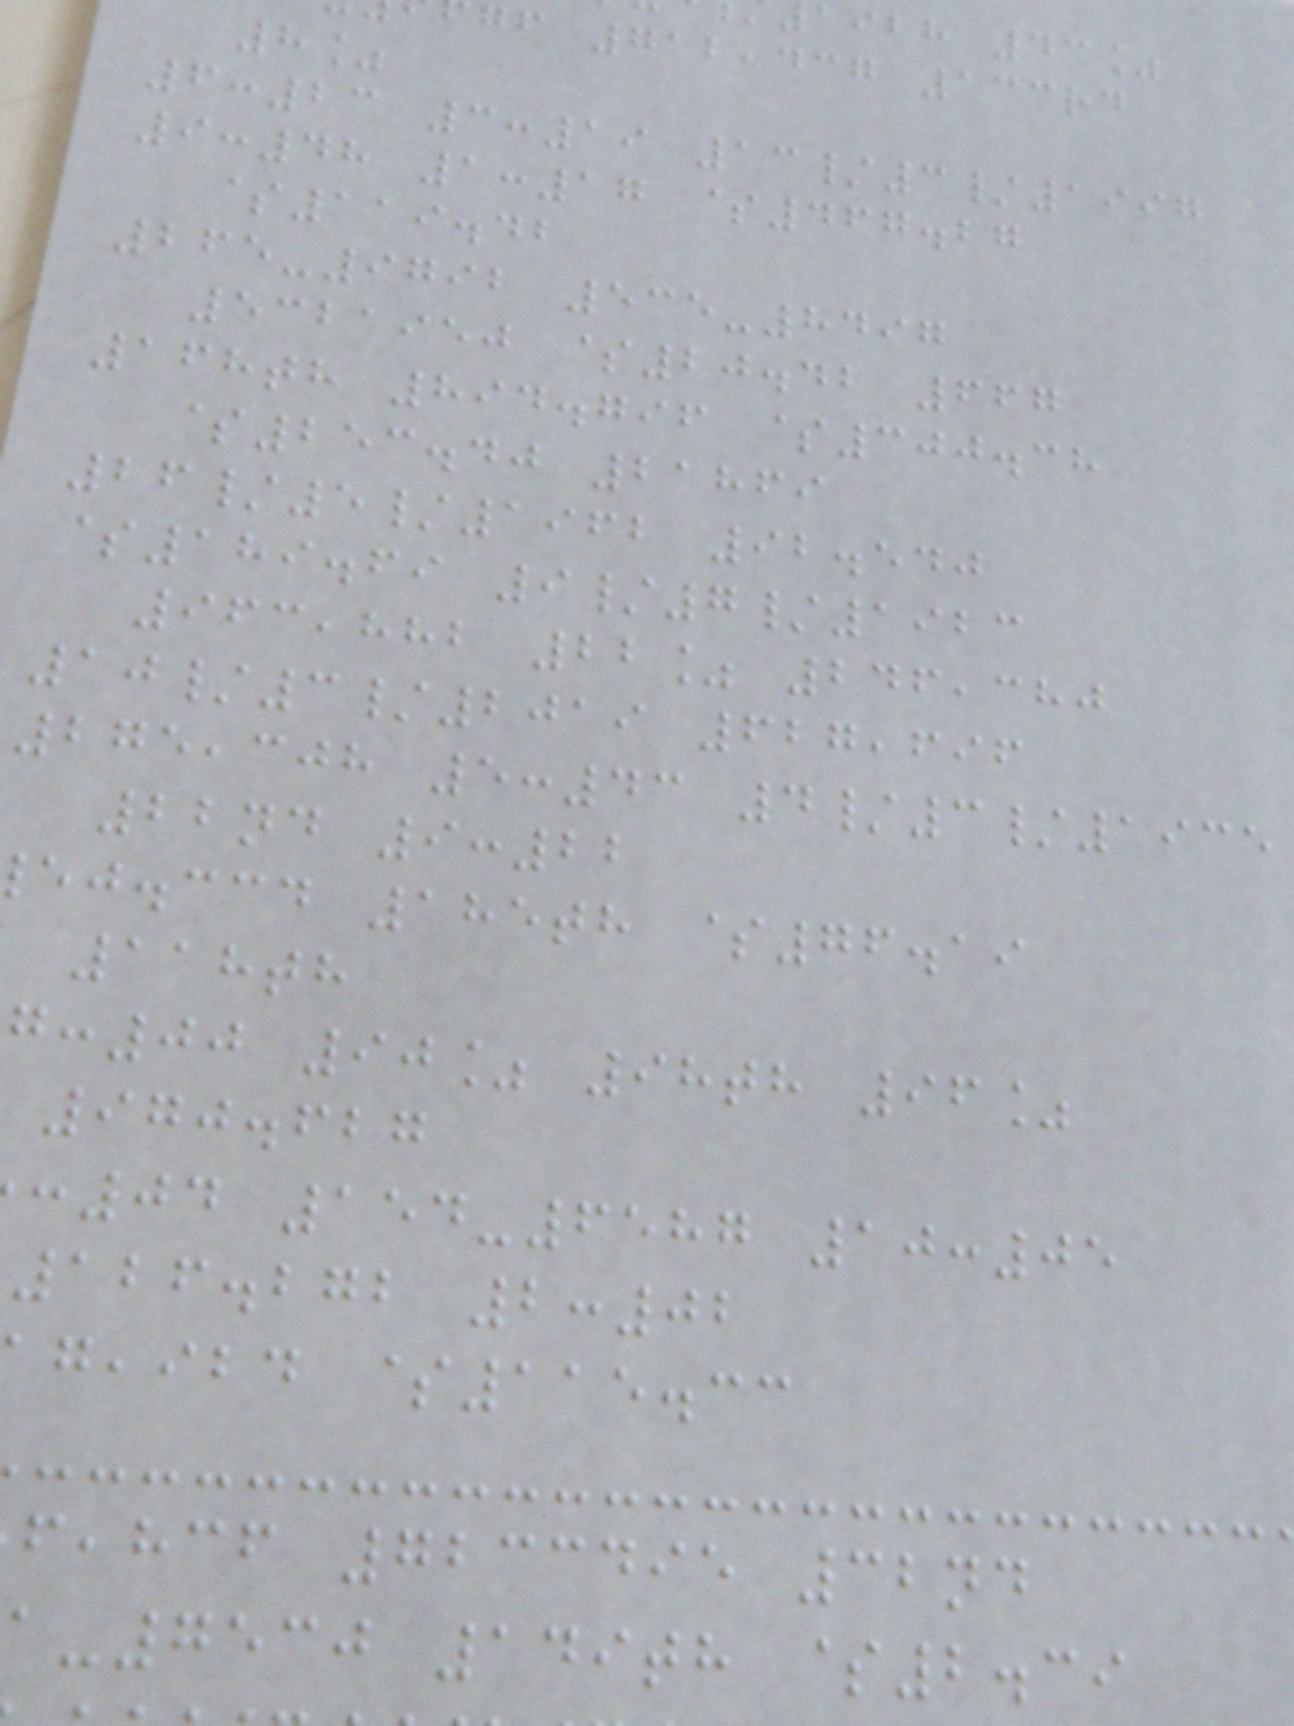aibh 43%
gf 712,437 133rd
8%
6:23 3:19 13/3/1997
9:48 1:17 $467.27
$119.42
265-9792 535-8497
5321950 $20.42 667
168th 894.796 $300.38
$253.40 21869
26/5/1962 92.540
$189.69 9/7/1923
963,882 22% 246,380
10/3/2019 627,696
275,308 5:43 4/3/1935
22nd 9:22
ej.ccd 185th $76.19
118th
:00 90% 98th 96%
970.627
:04 154-6587 10:05
126.272 2:02
,ibd $115.33
,hcf 7233495 32nd
-7530 149th $2.39
